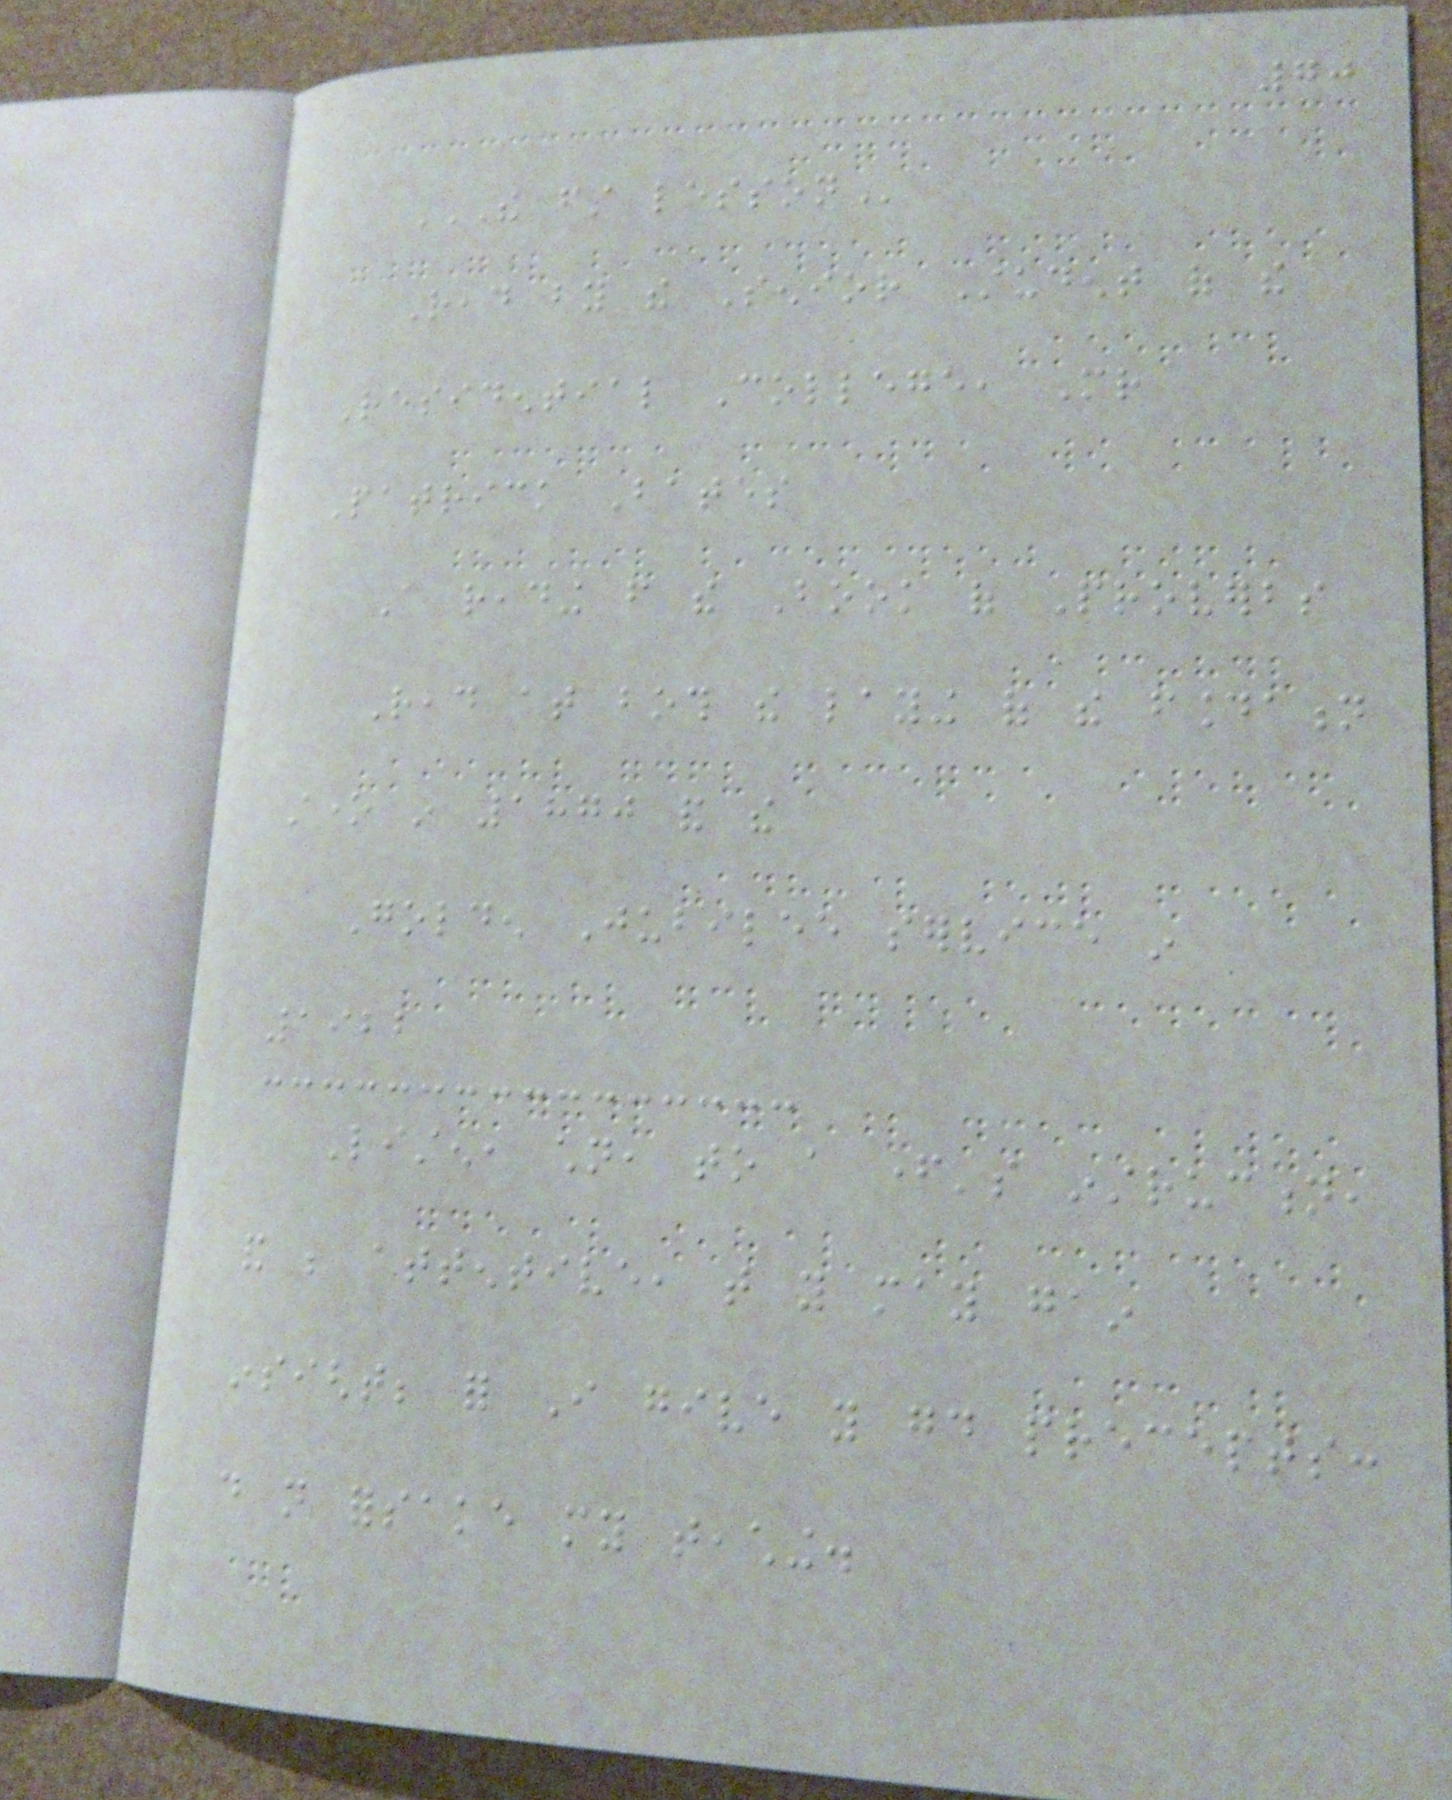70
THE FIRST LESSON
Read by the Senior Student of the
Residential College, Mr
Patrick Bates
A reading from the Book of Proverbs
Read at both the laying of the foundation
stone in 1870 and the
Golden Jubilee service in
1922
Listen, children, to a father's instruction,
and be attentive, that you may gain
insight; for I give you good precepts:
do not forsake my teaching.
